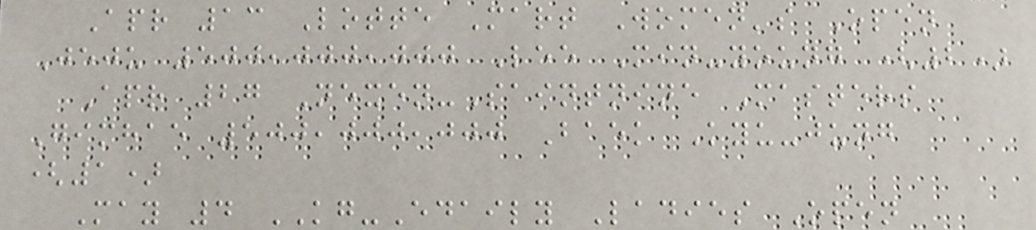Apr 13 Lotte Mart Women's Open
Jeju 500,000,000 Lee Min-young (2)
Apr 27 Nexen-Saintnine Masters
Gimhae 500,000,000 Baek Kyu-jung
(1)
May 4 KG-Edaily Ladies Open
